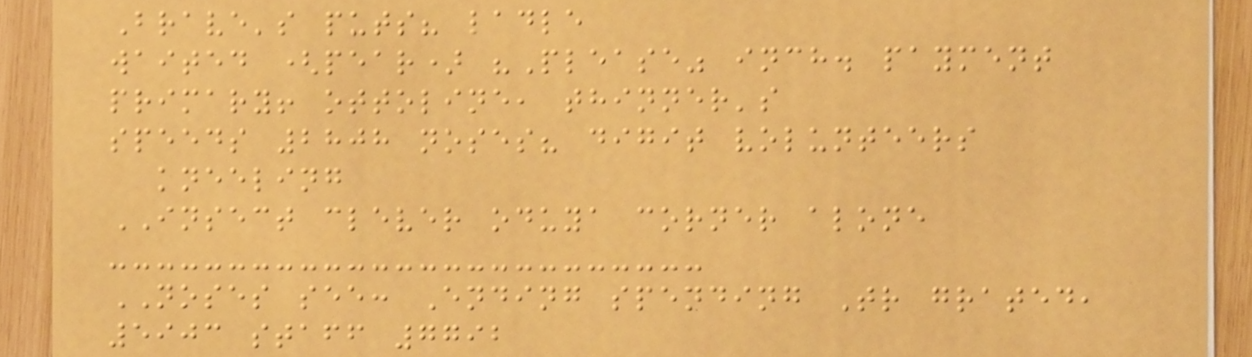Brave's puts? ladle
waited (pear) "Please" inch. payment
primary! ottoline, thinner's
speeds 2808 noses? digit volunteers
kneeling
INSECT clever oduya corner alone
NOSES see: Ending spending Tr grated,
5903 staff 7792
